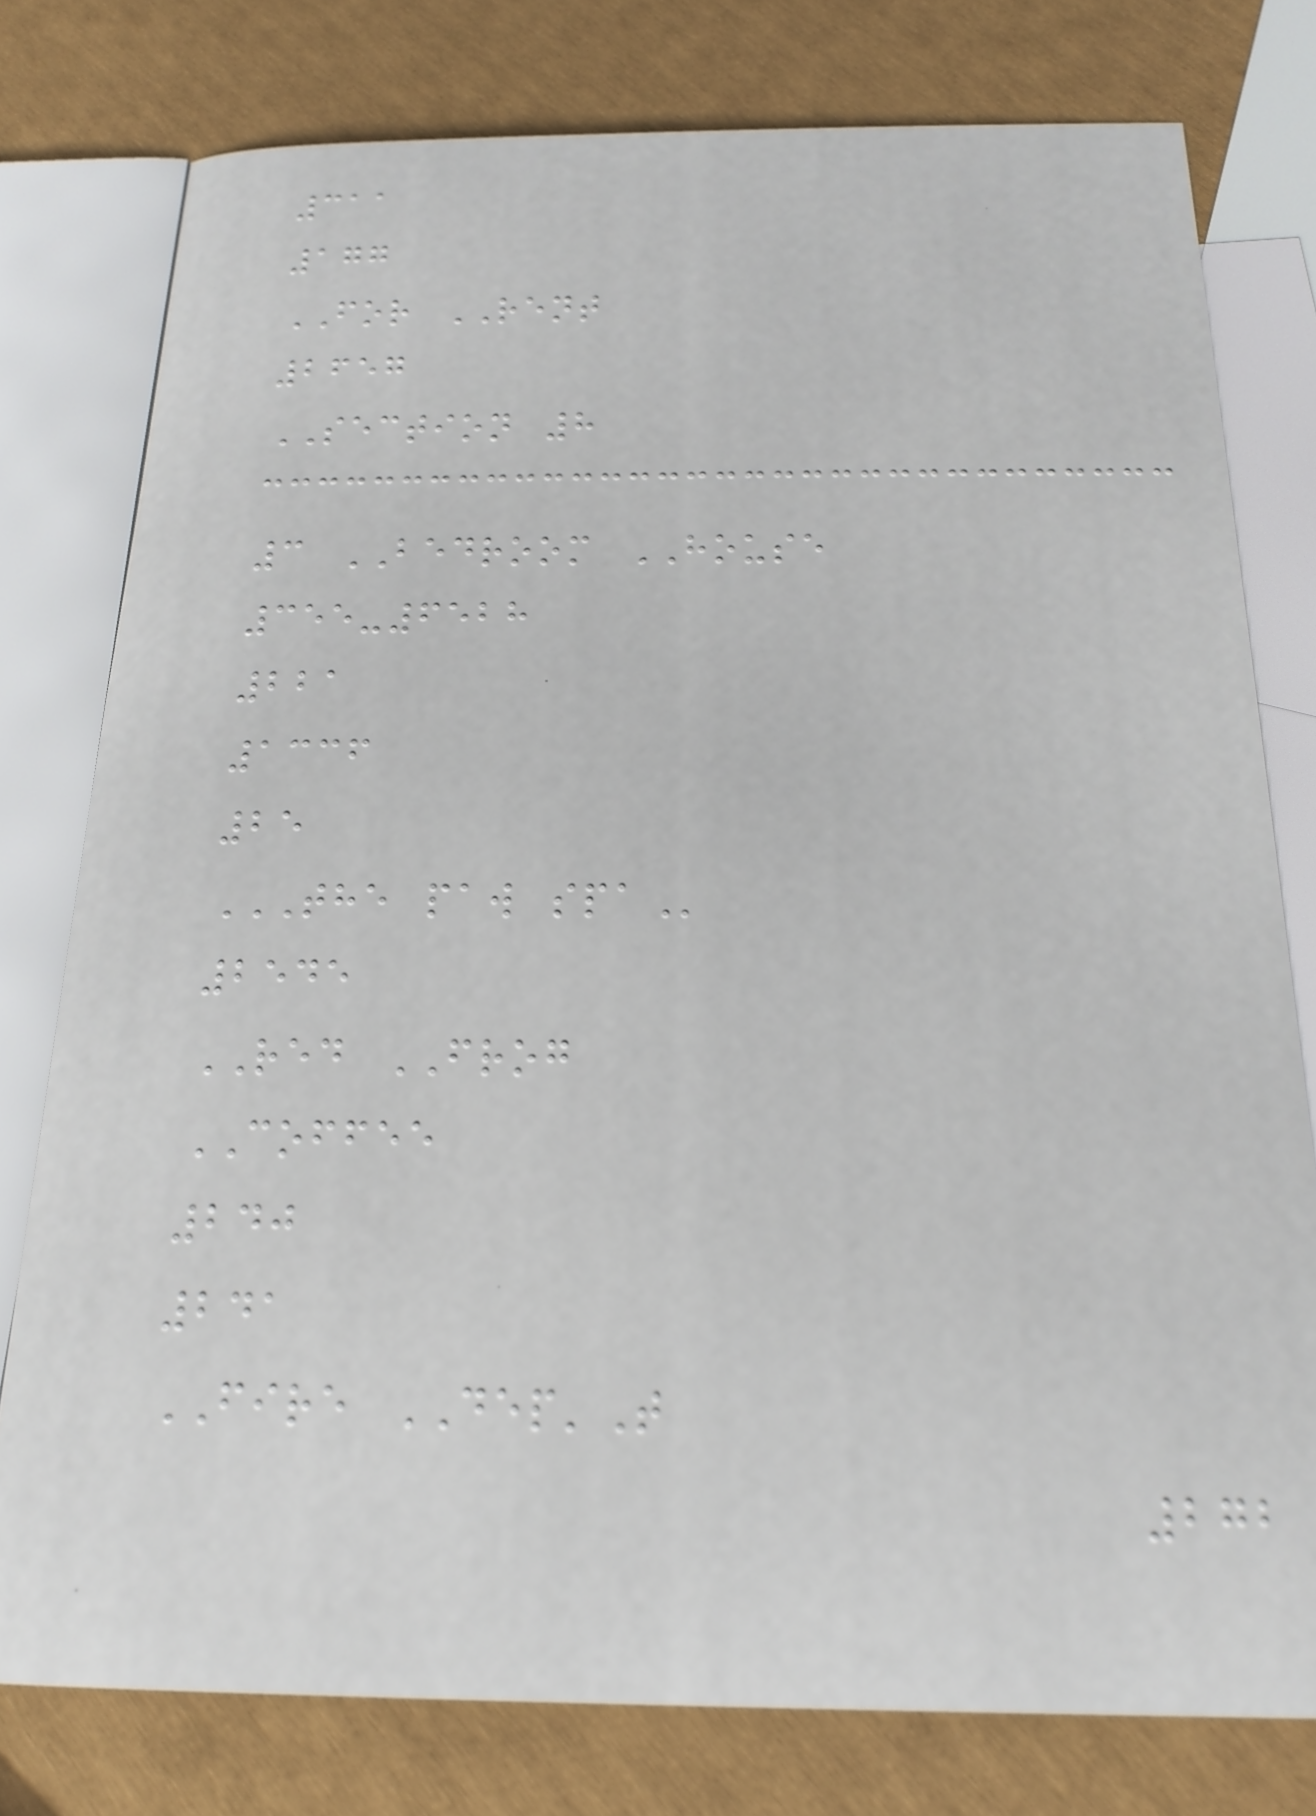311
177
FOR RENT
2657
SECTION 8
3 BEDROOM HOUSE
355-6528
221
1336
25
THE PAW SPA
2545
RED FROG
COFFEE
240
241
FIRE DEP'T
272
